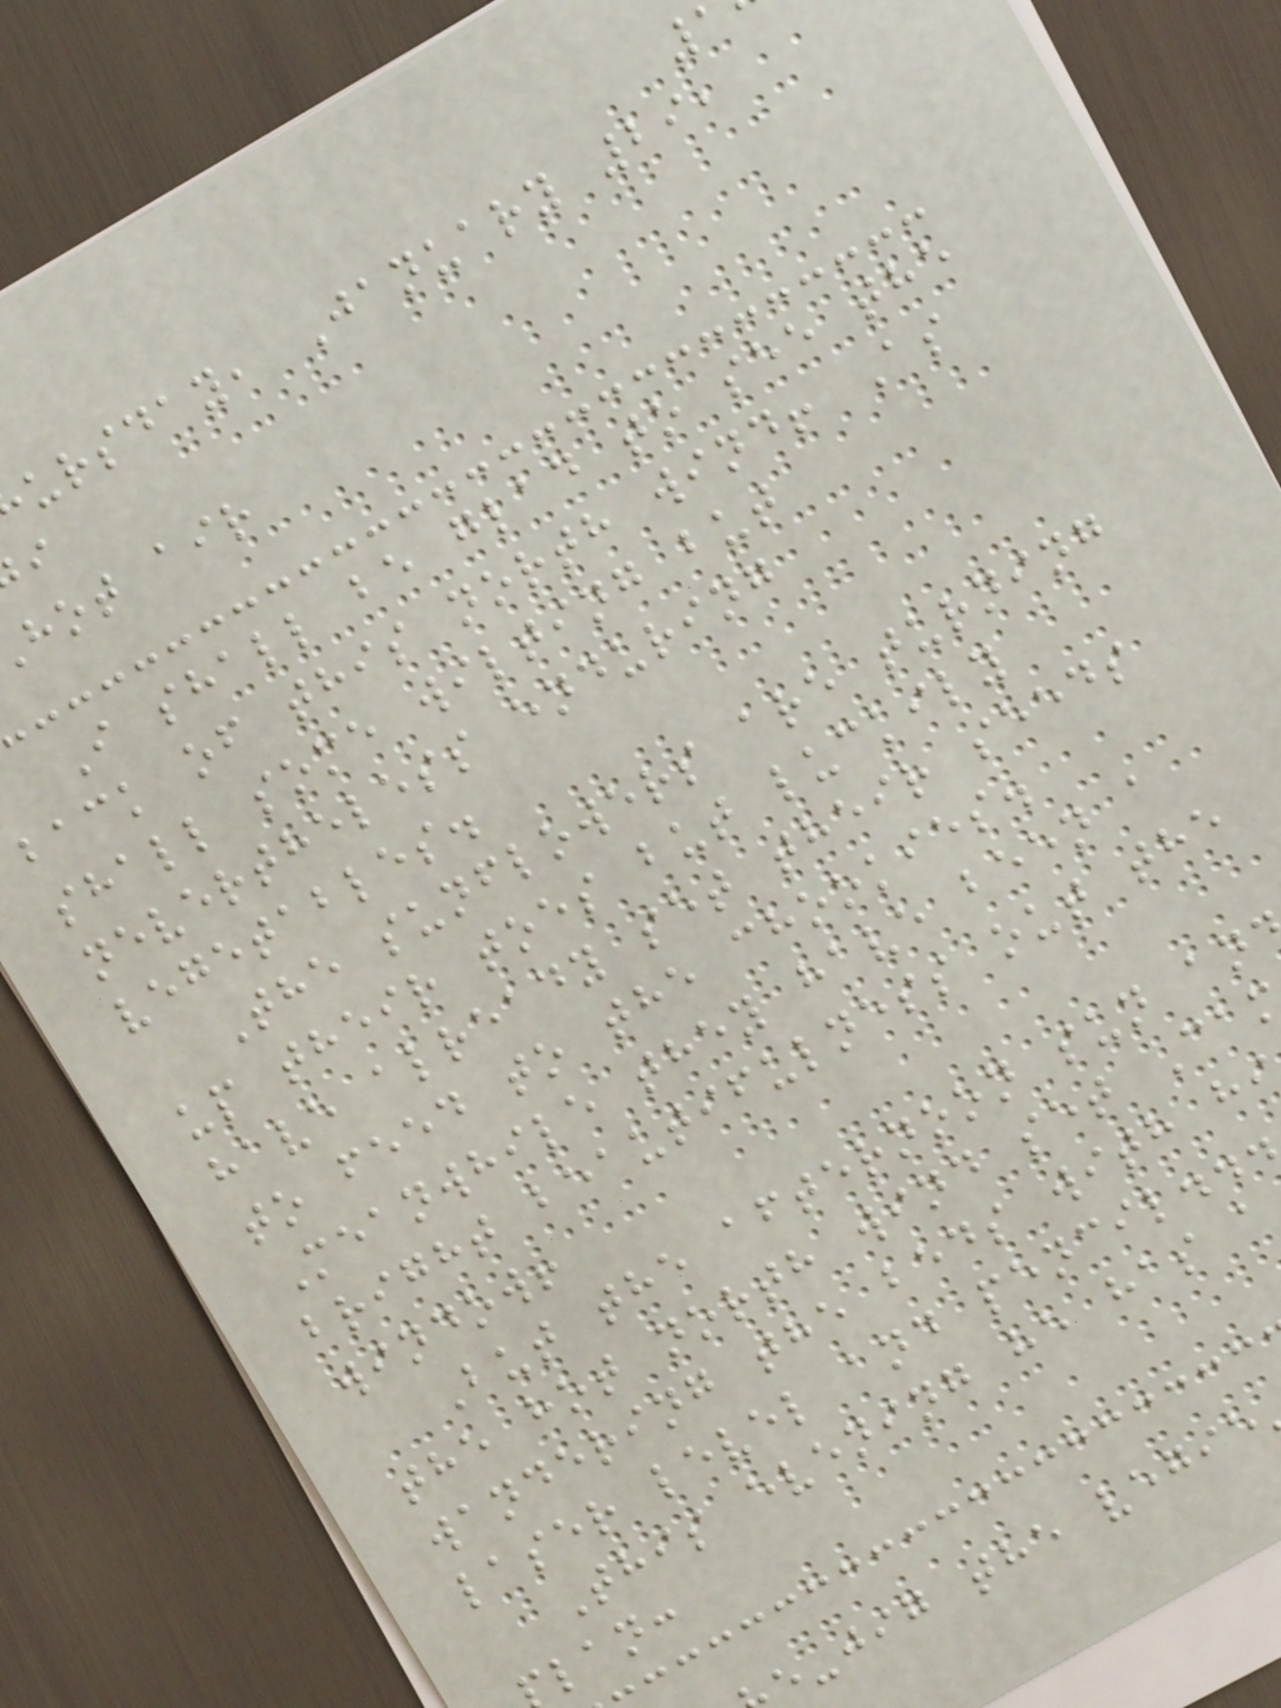ursday, January 29,
hot air
I shall be glad to see the
back of this north wind! As
shall some wilting but
nevertheless enduring
vegetables.
The sunflowers are turning
up their toes but luckily
have already set their seeds
to feed to the chookies.
Meanwhile they have been a
bright beautifulness out the
window!
But the afternoon sun an
the hot north wind set Ca
wandering the beds with hi
laser level and pencil...
This evening he has a
lan:
e-jig the vegie
